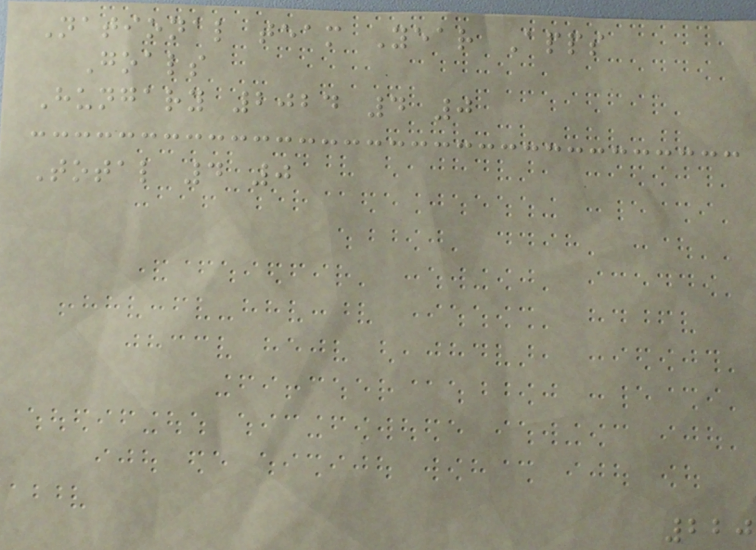National team Year Apps
Goals
Hungary 2024 4 0
Total 4 0
220
